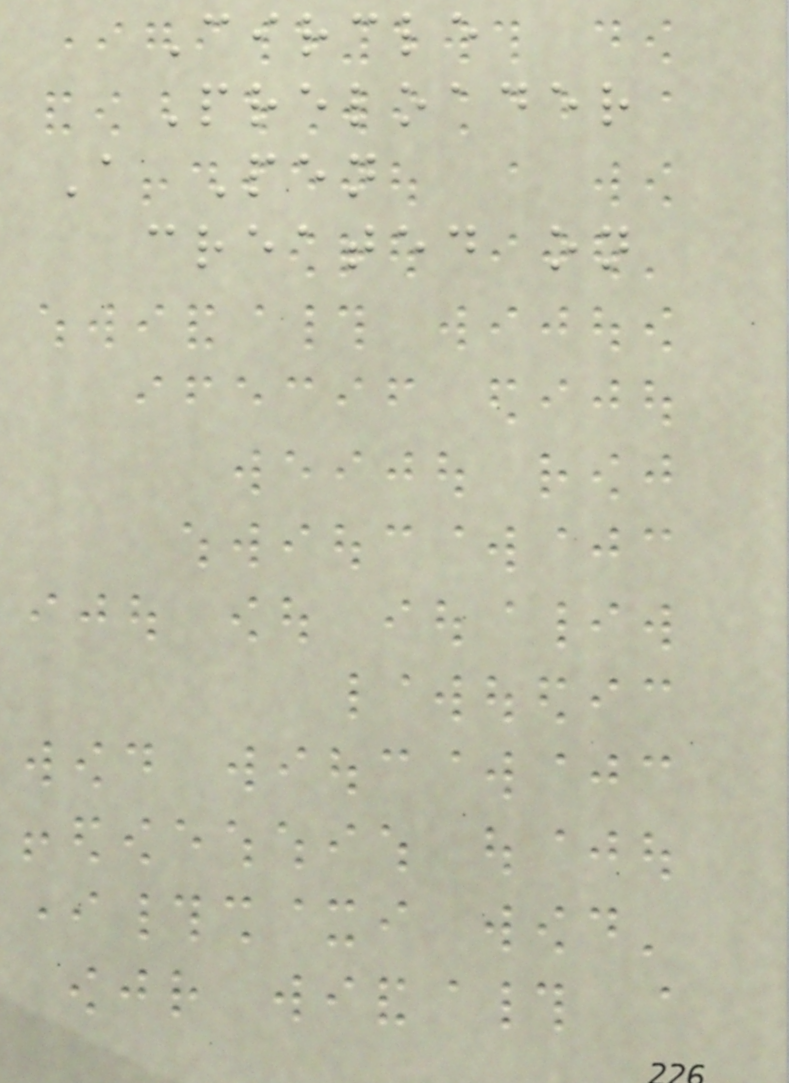Circle
Preloader
A Pen
created on
